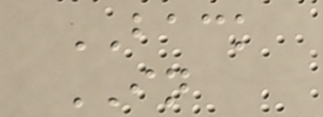BACK
IN
